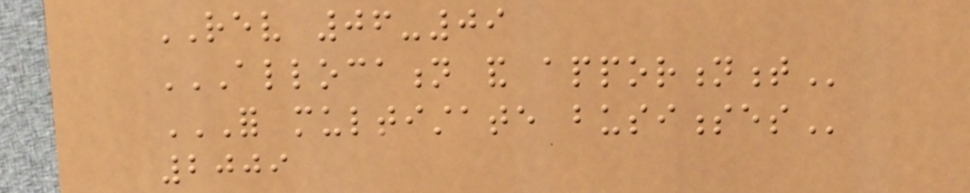REV 06-09
ALLOCATION AND APPORTIONMENT
FOR MULTISTATE BUSINESSES
2009
